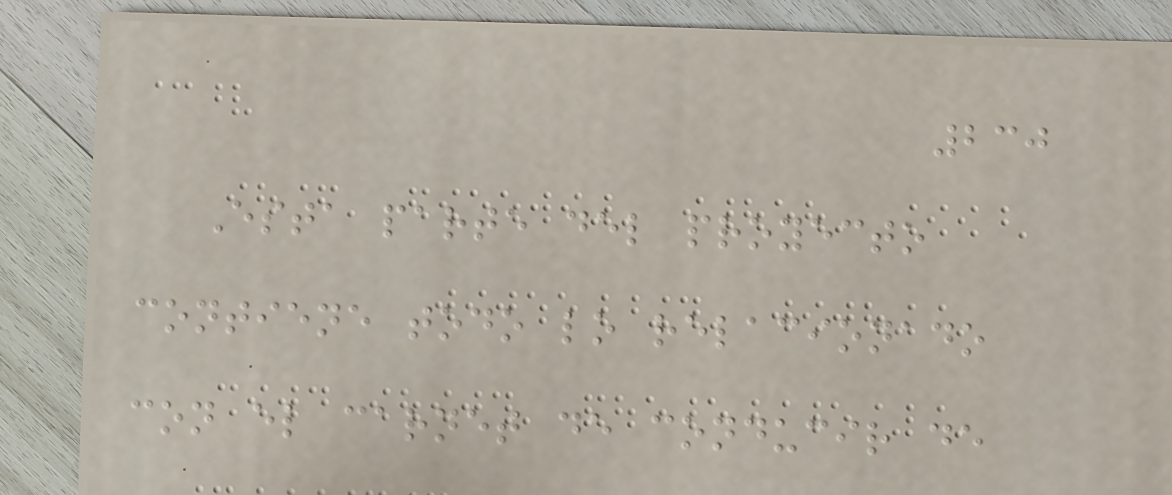230
Esta parte del proyecto
contiene todo lo relacionado
con el carnet de conducir de
